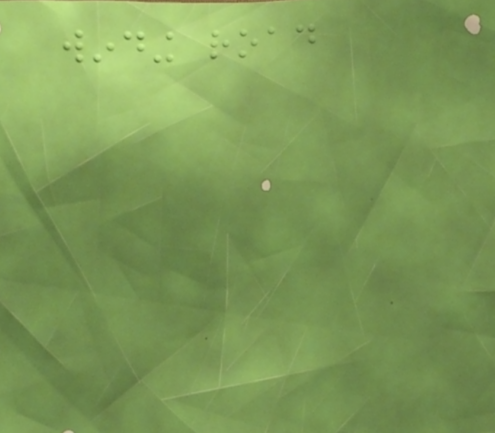winding road
